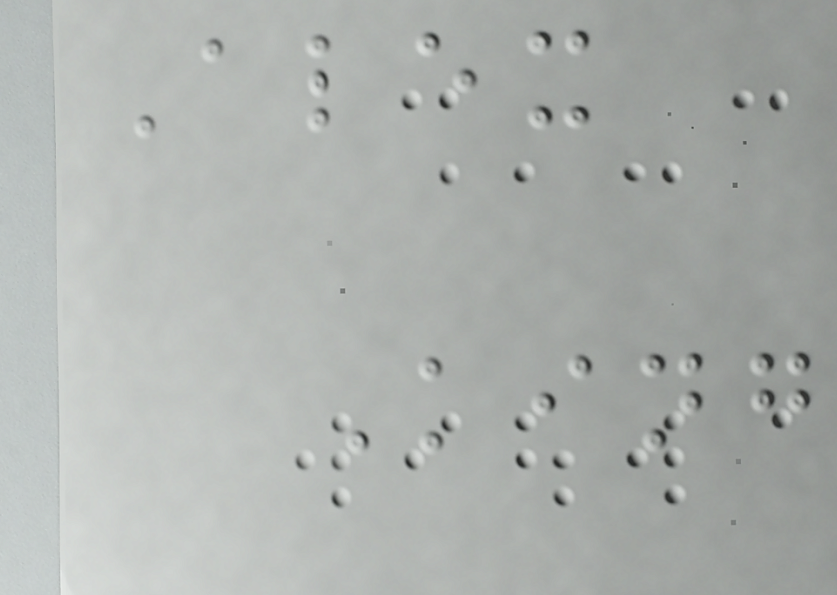Alex
King
